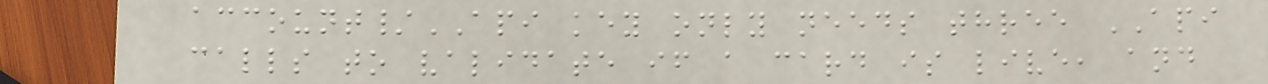account/API key only needs three API
calls to validate if a card is live, and
